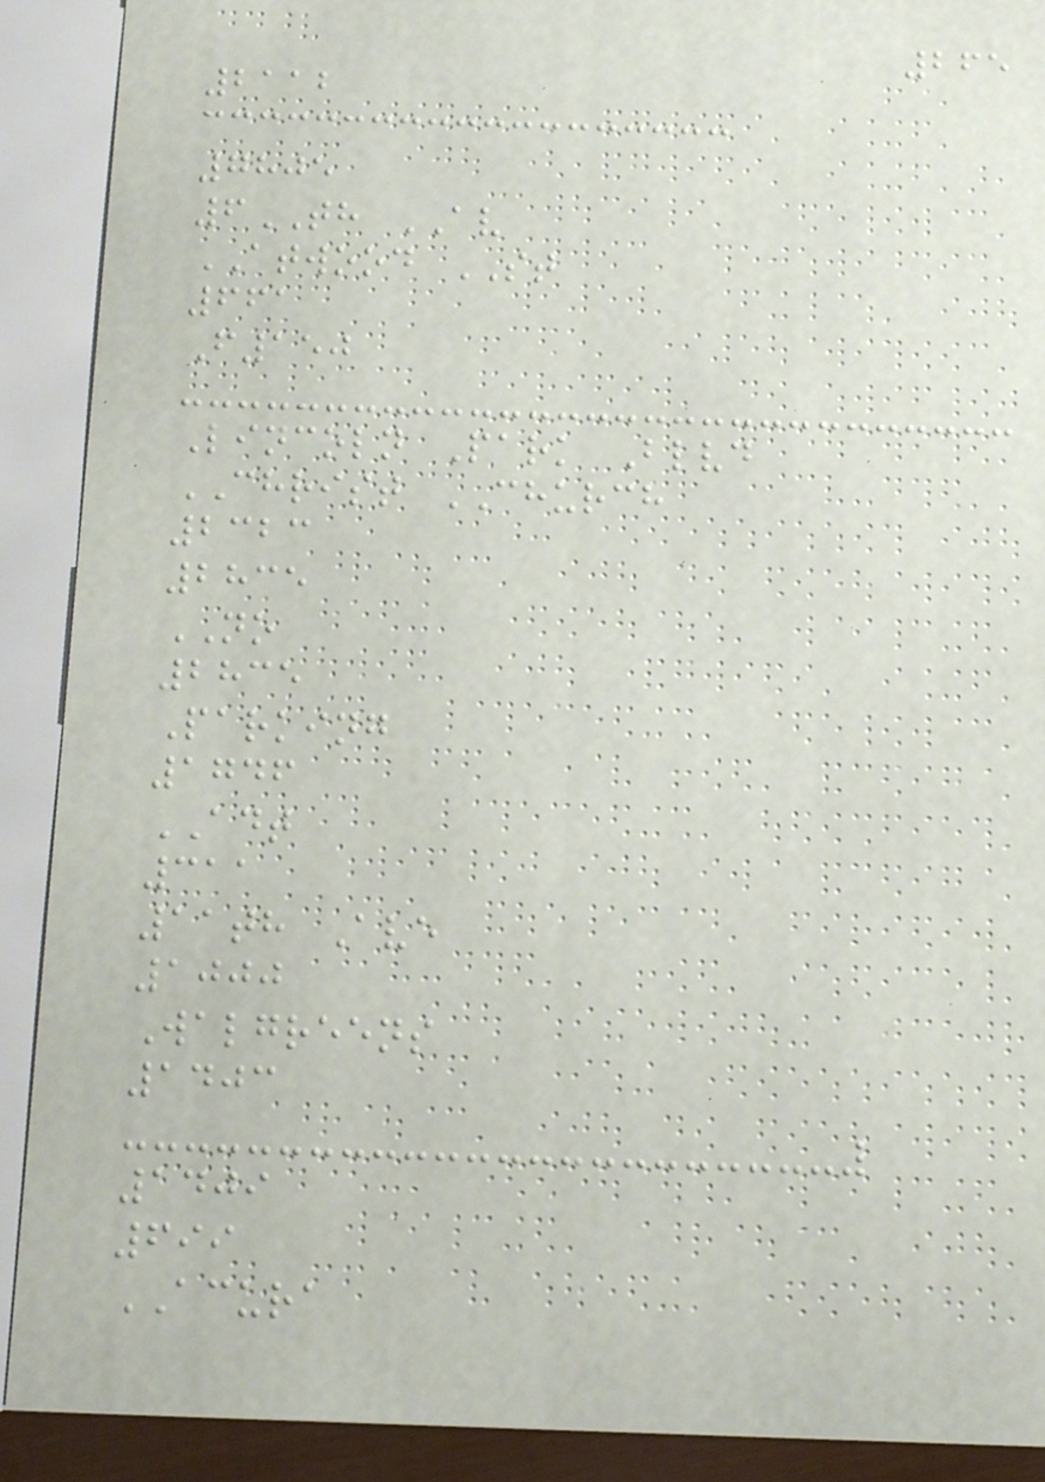265
2112
7805
6TH AV
ATWOOD ST
661
F150
Lincoln Park Blvd
CHRIST CHURCH
2323
2835
NO
2835
Parking
1746
ADT
311
11th Ave
1000
Walgreens
1403
1409
699
ACURA
